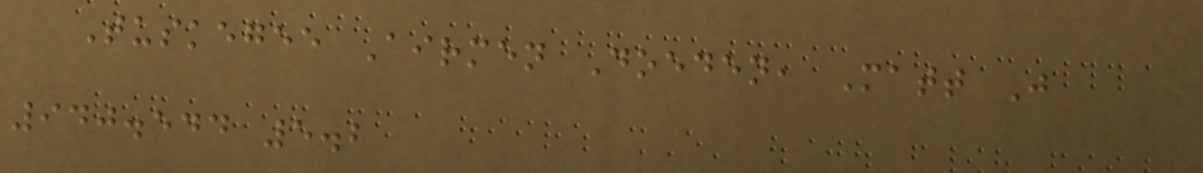Tuskegee Airmen Doeden, Matt J
940.544 5.2
